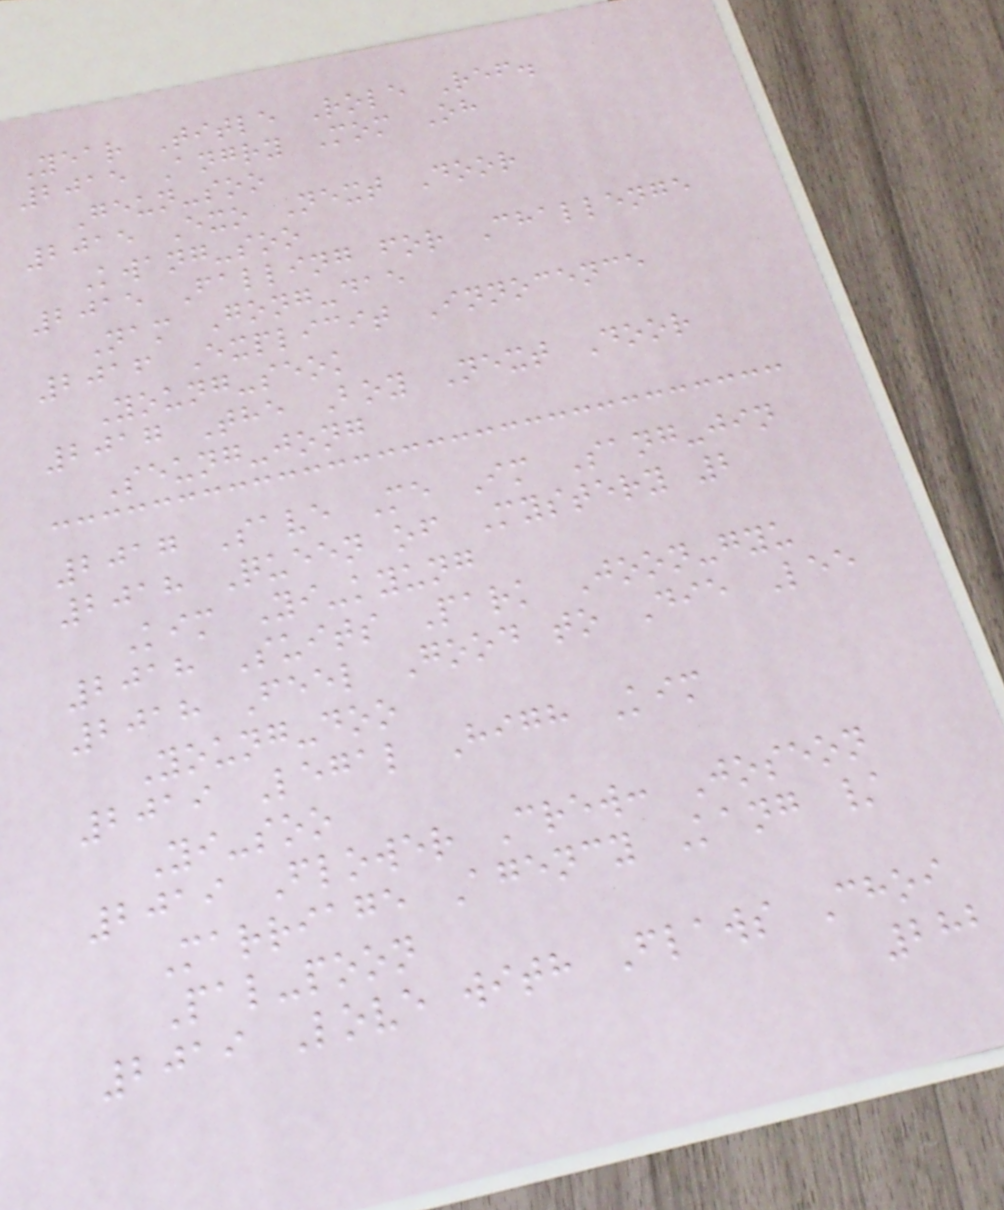Year Title Role Ref.
2015 Angry Mom Oh
Geun-soo
2015 Exo Next Door
Kwang-soo
2015 Falling for Challenge
Nam Gong-dae
2016 Explicit Innocence
Young-seok
2017 The Boy Next Door
Seung-jong
2017 Save Me Im Sang-jin
2018 Queen of Mystery 2
Kim Yi-kyung
2018 Suits Park Joon-gyu
2018 Feel Good to Die Lee
Young-doo
2019 Legal High Kim
Yi-soo
2019 Flower Crew: Joseon
Marriage Agency Kang /
Pal-poon
2019 Love with Flaws Choi
282
